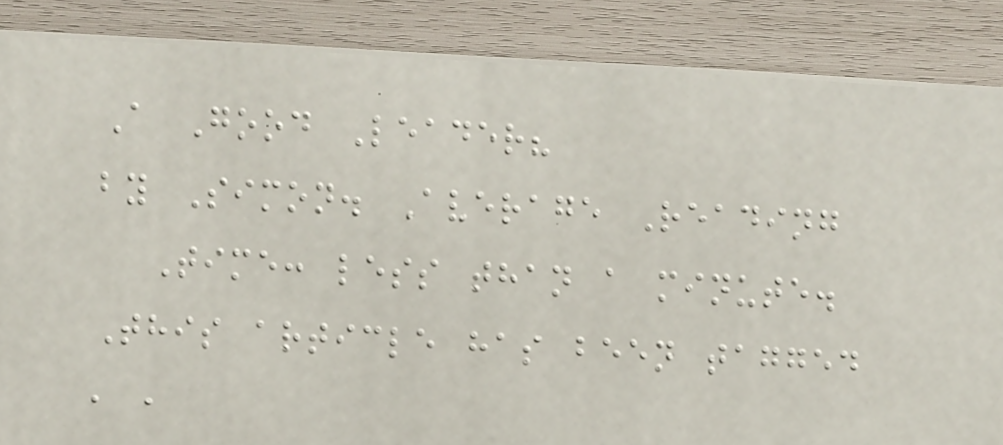A Good Leader?
by Simon. Average Reading
Time: less than a minute.
This article has been tagged
, ,
